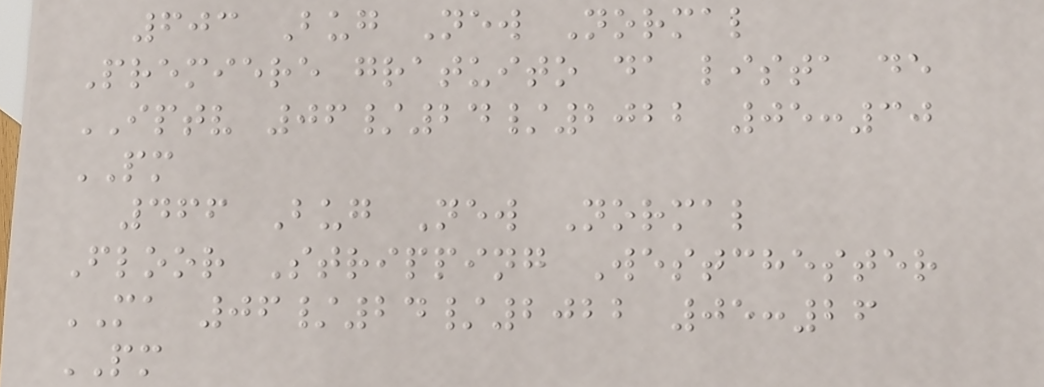603 Bug New Normal
Premiere gratuito da lista de
IPTV 06/24/2022 05:30
PM
466 Bug New Normal
Floor Stripping Westchester
MA 06/24/2022 05:26
PM
